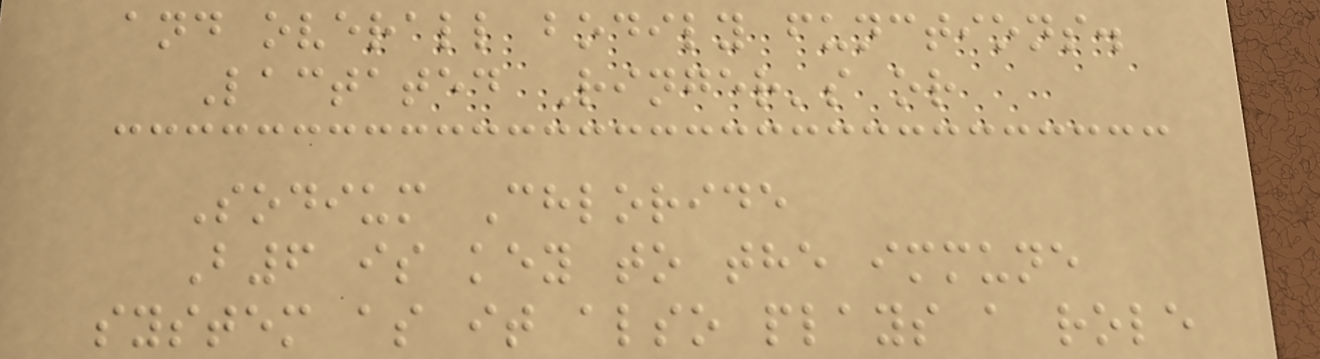and overall bodily functions.
Lactated Ringer's or
Sodium Chloride
B6 is key to the immune
system as it also plays a role
